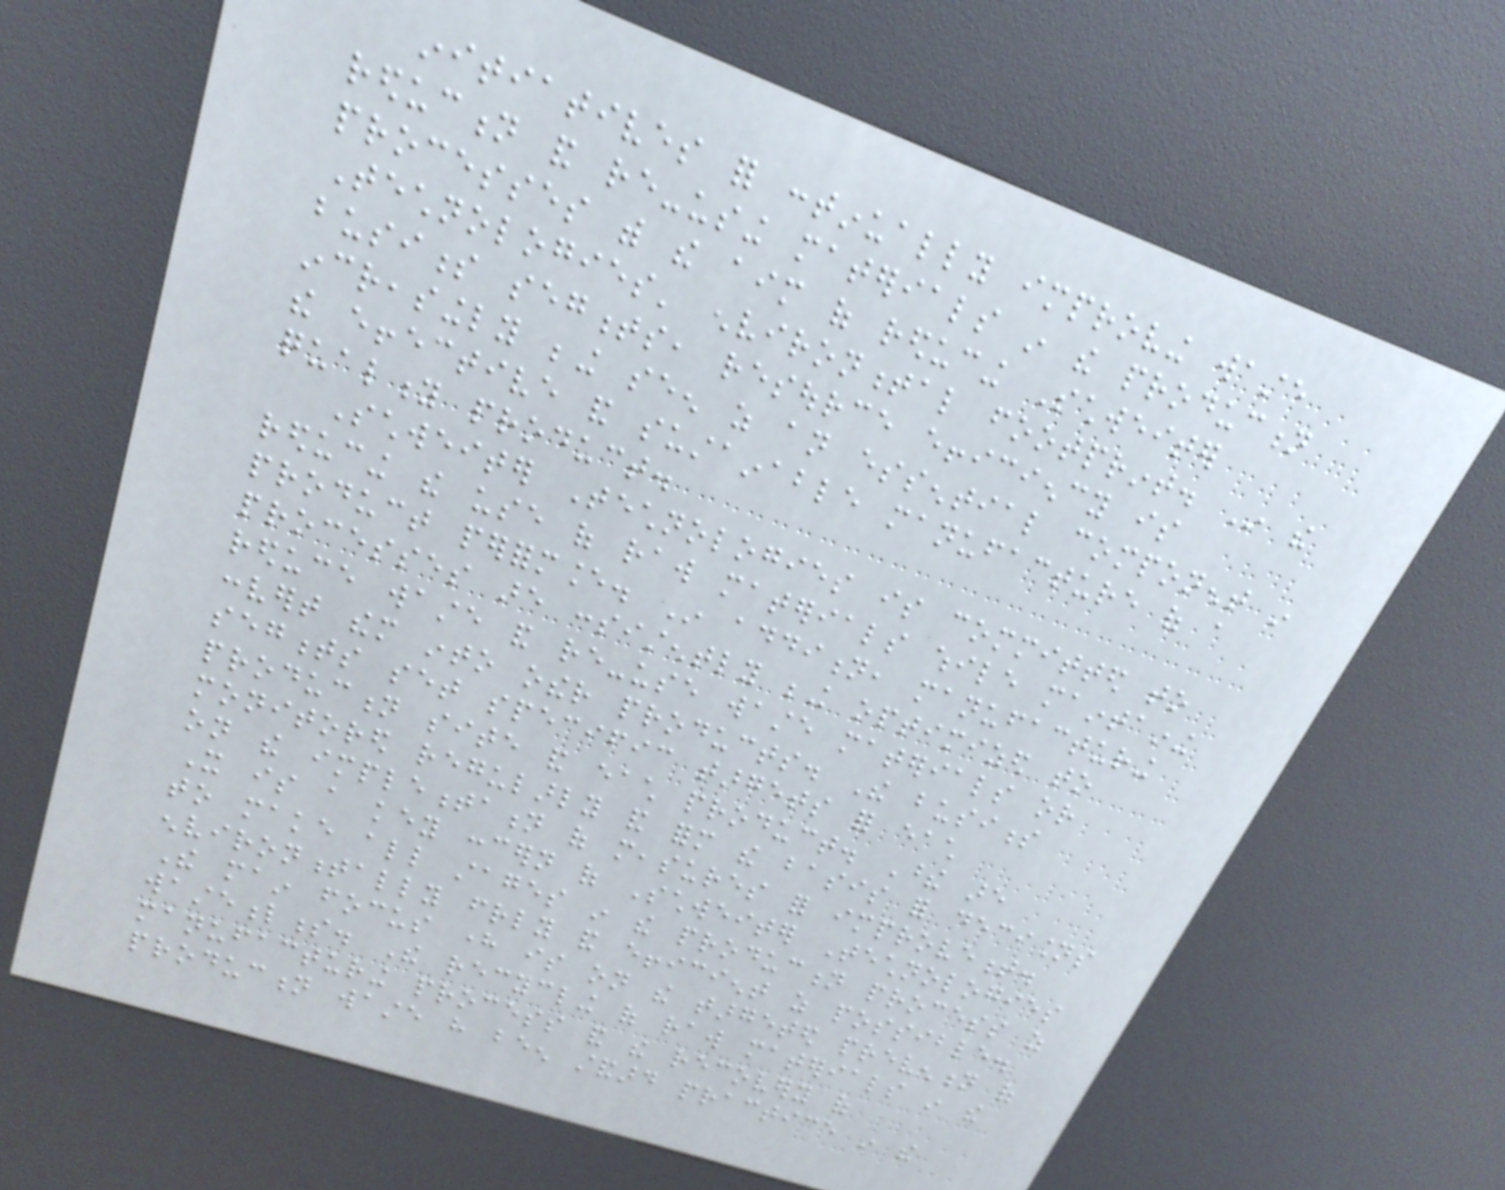initiatives for continually improving waste
reduction and re-using materials in the production
processes with the aim of reducing Schweiter
Technologies' environmental footprint. In the
business segments, resource efficiency is
increasingly being seen as an essential component in
the effective and sustainable manufacture of a
quality product.
Schweiter Technologies is committed to
reducing the use of raw materials while maintaining
product performance. In addition, manufacturing
processes are consistently being optimized to
reduce waste and re-use waste materials or
convert them into other products. The business
segments set specific targets for each
production site and each product. These are
monitored regularly and form the basis for decisions
on the implementation of measures for improvement.
It is a key concern of Schweiter Technologies
to make all stages in the production process as
environmentally friendly and efficient as possible.
The main focus here is on the targeted prevention of
wastefulness. The recycling of raw materials in the
manufacturing process and the recovery of
production waste have been standard practice in the
